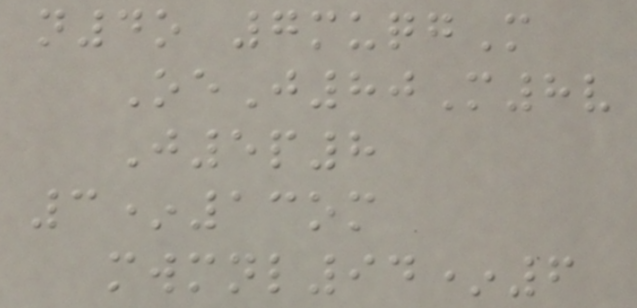n4o 7muqgM
OeJ80M8v
J5p8
3*13om
mwmnl94*6
